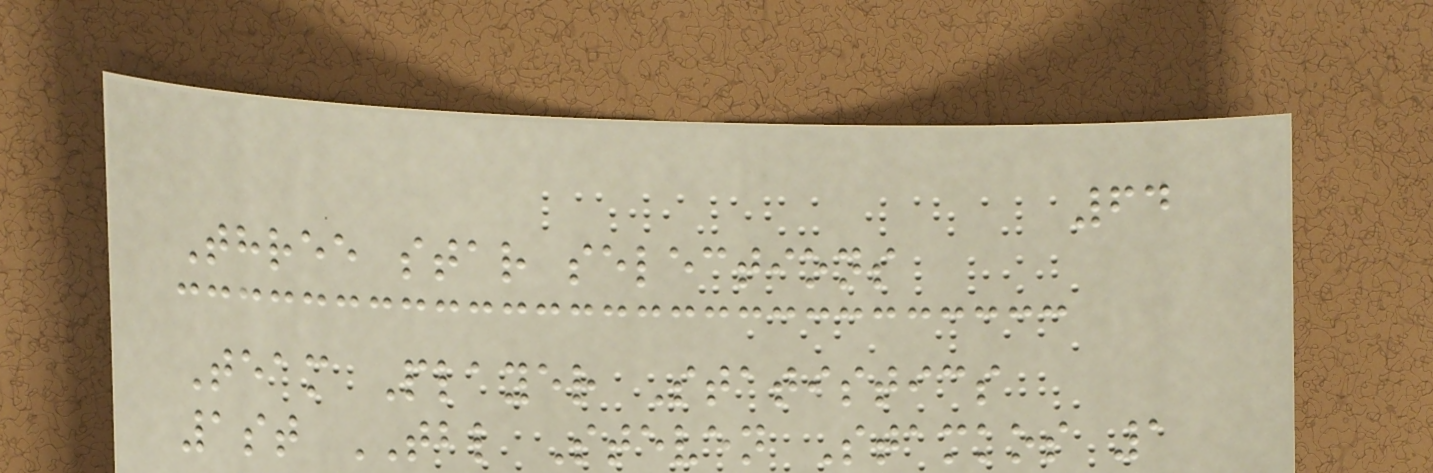64
Three star selections
Team Player Statistics
1st TBL Steven Stamkos 1
